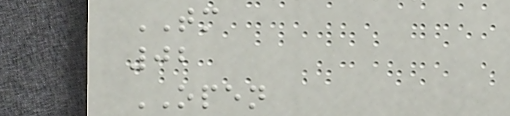TM
02
OPEN
